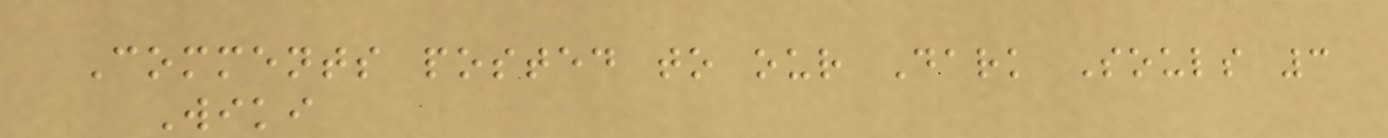Comments posted to our Dark Souls 3
Wiki
